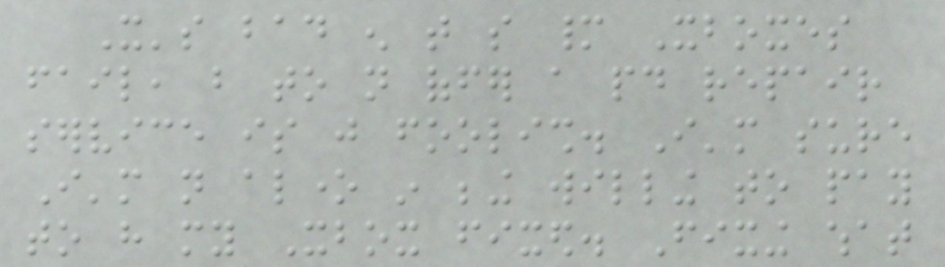It's bad enough that so many Xboxes
fail, but to not offer a paid repair
service is just foolish. I'm sure
I'm not alone in being willing to pay
to have my Xbox fixed. Fixing what
